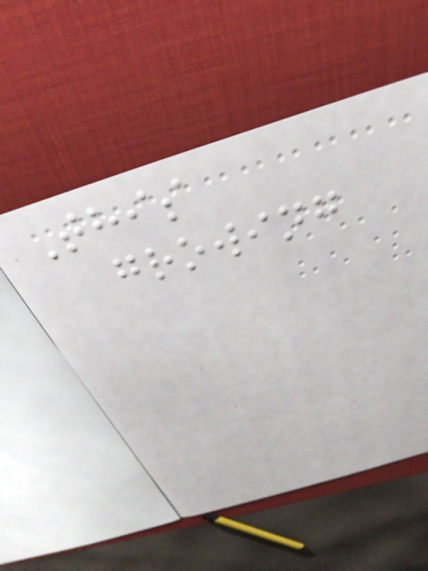This
growing
